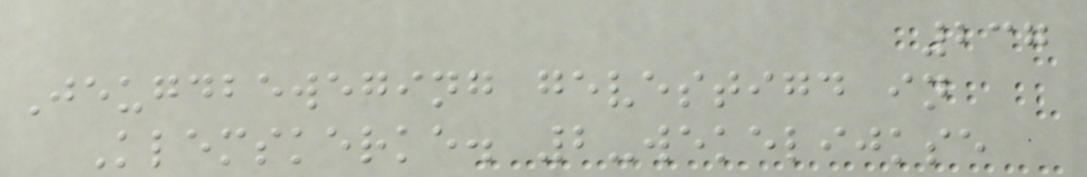237
Jeugdbeweging gevestigd in
Klemskerke. 2-wekelijkse
